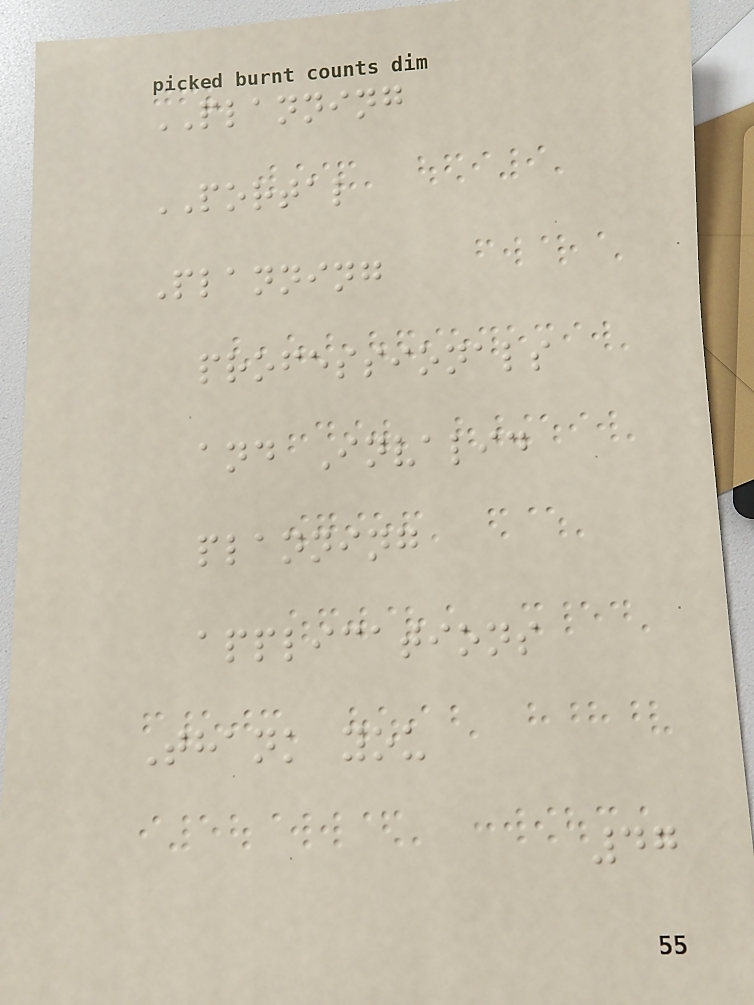PLANNING
PORTAL
Planning
professionals
and Invalid
planning
applications
Thank you
47
